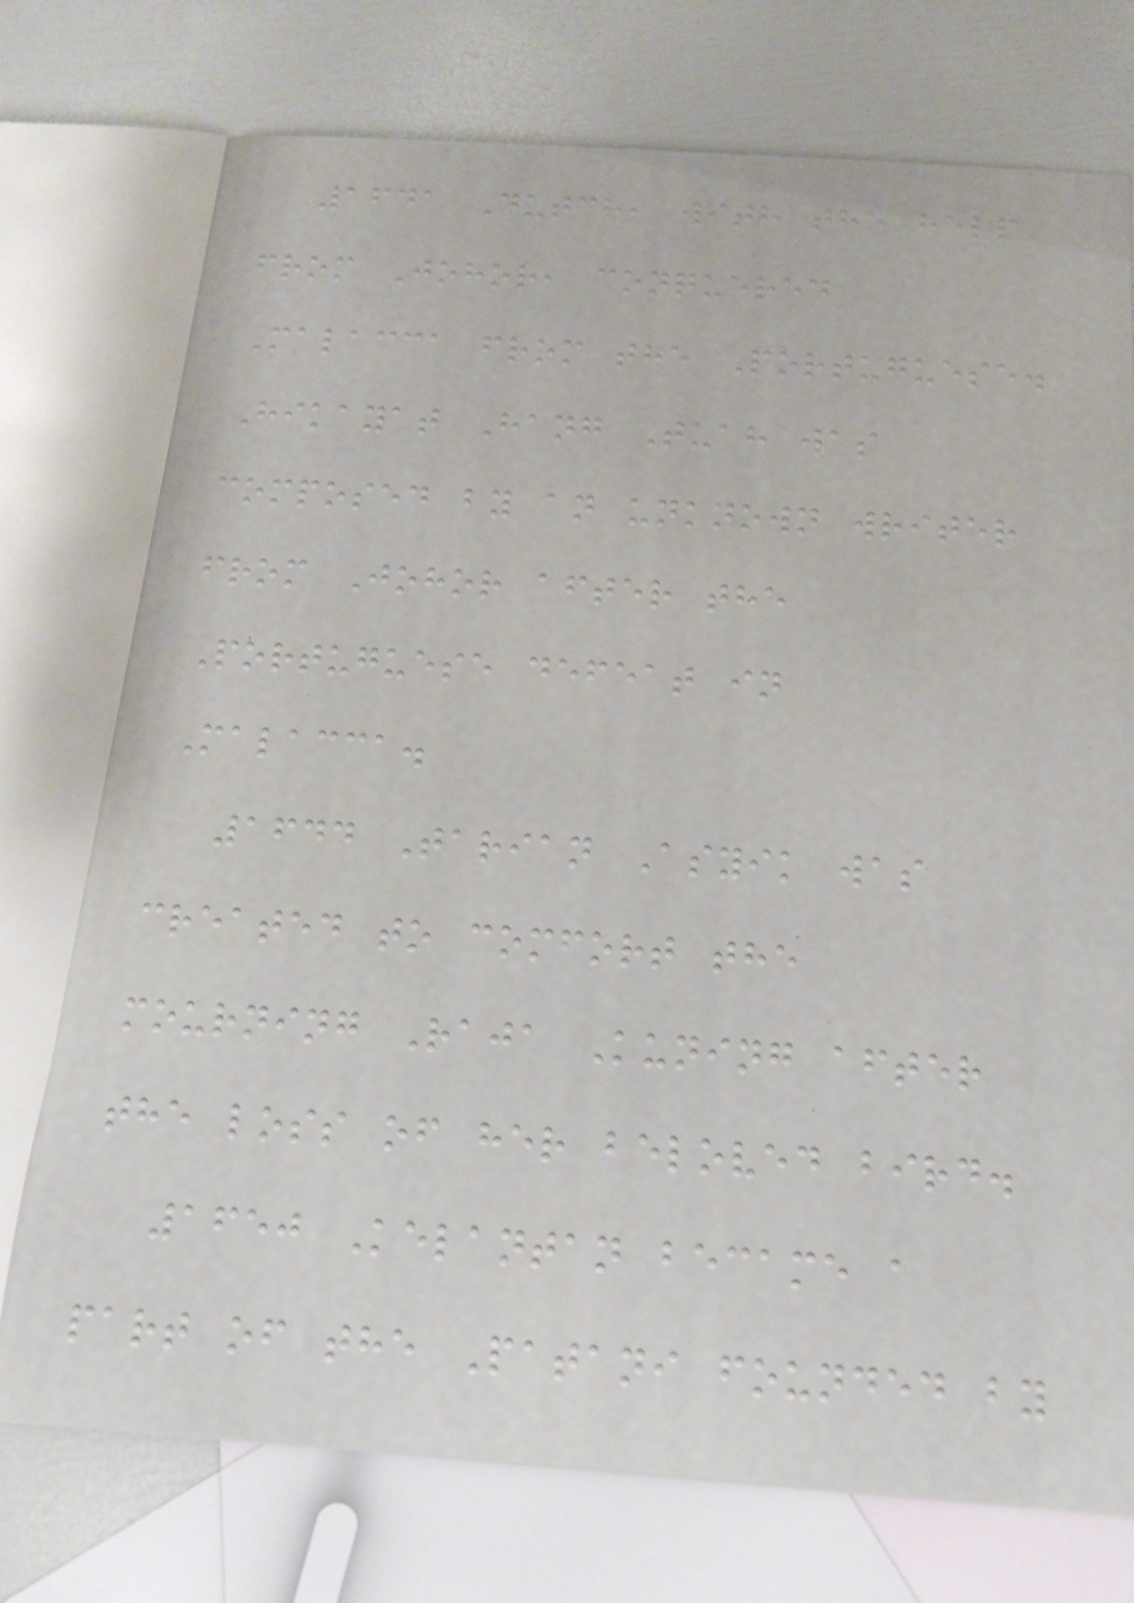1641 Dutch, with the help
from Johor, conquered
Malacca from the Portuguese.
Hikayat Hang Tuah was
composed by an unknown writer
from Johor after the
Portuguese defeat in
Malacca.
1644 Tarian Asyik was
created to comfort the
mourning Raja Kuning after
the loss of her beloved bird.
1650 Kelantan became a
part of the Patani founded by
